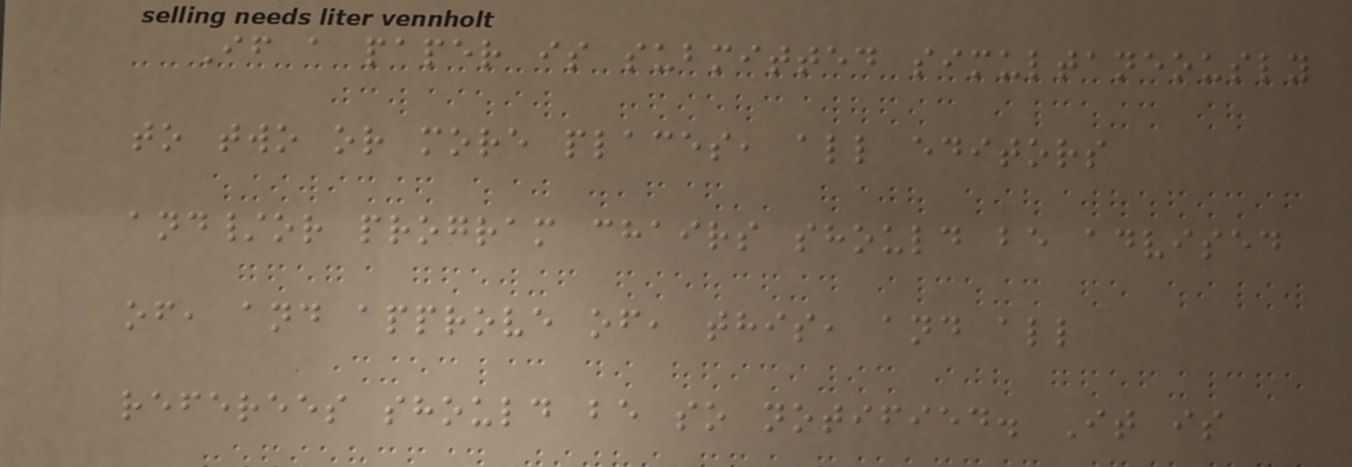If a paper is submitted simultaneously
to two or more places, all editors
and/or program chairs should be advised
of, and approve of, this, and all
referees should be so notified. It is
